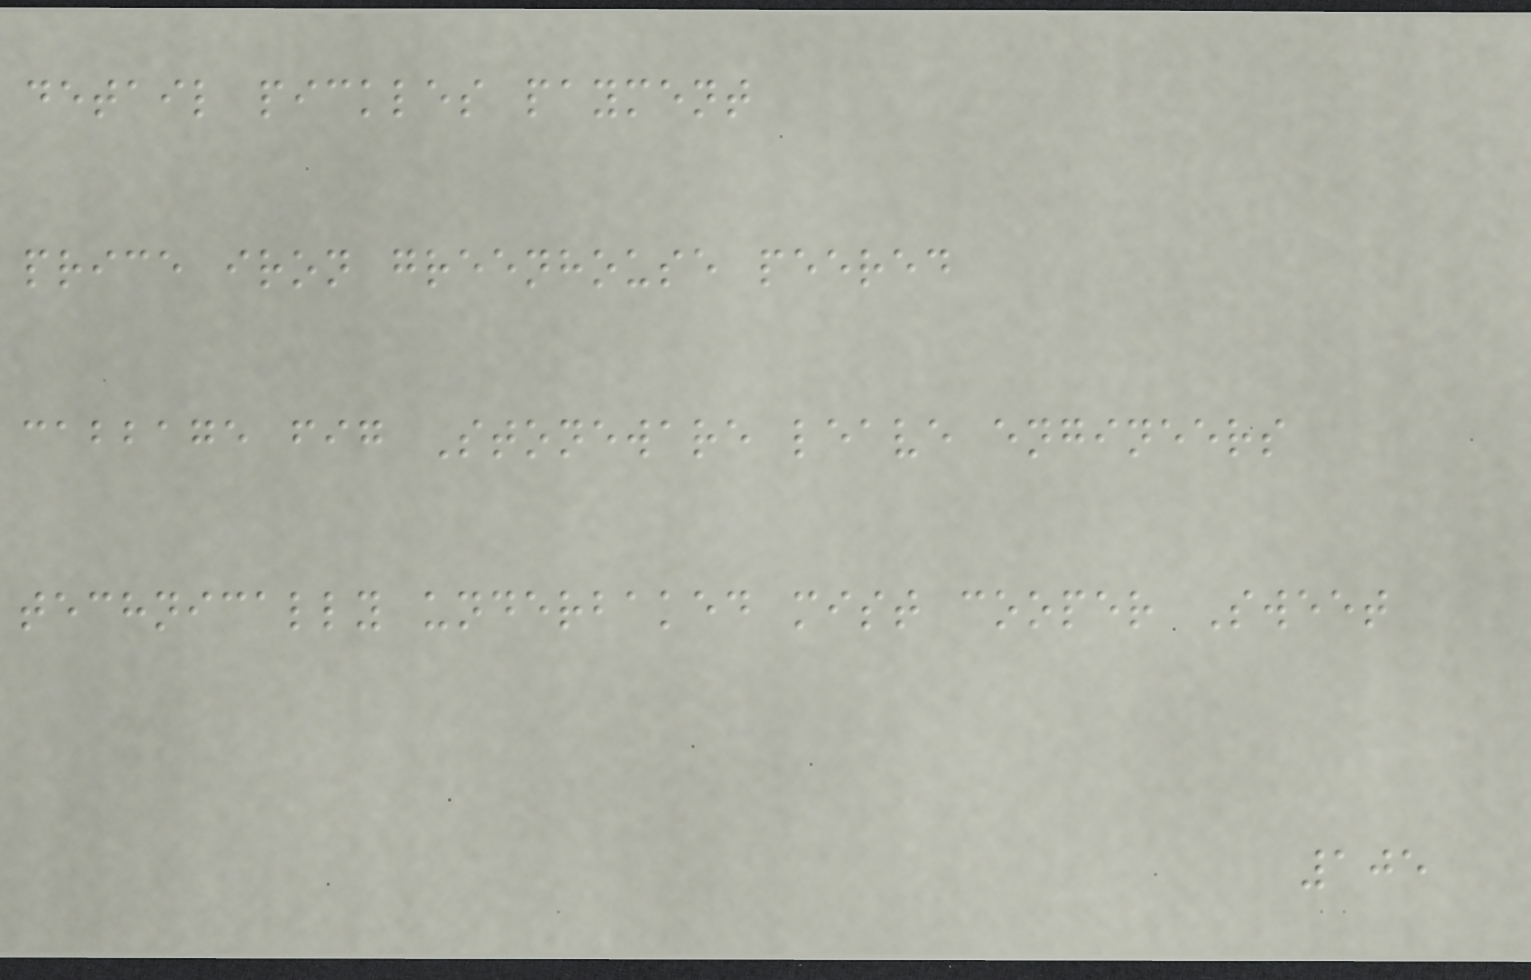detail pickles payment
price iron greenhouse peered
cabbage fig Stoneware leave engineers
technically underbaked mist cooper Sweet
105
